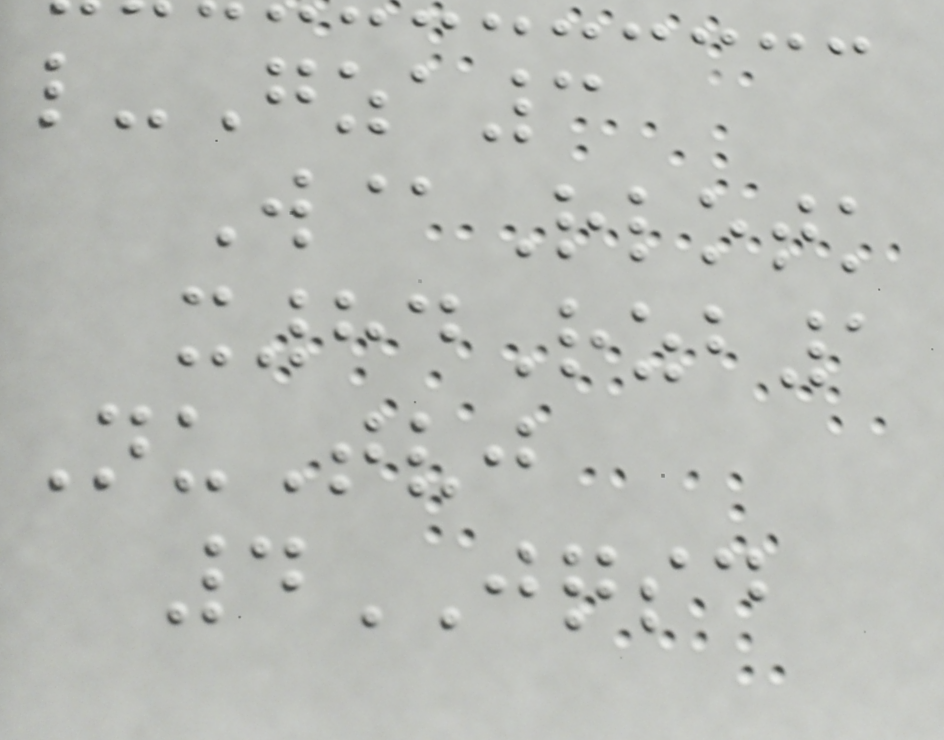l-Gza3
W@Rlotk
x84Rzb1
NuTvj
4JQSD
